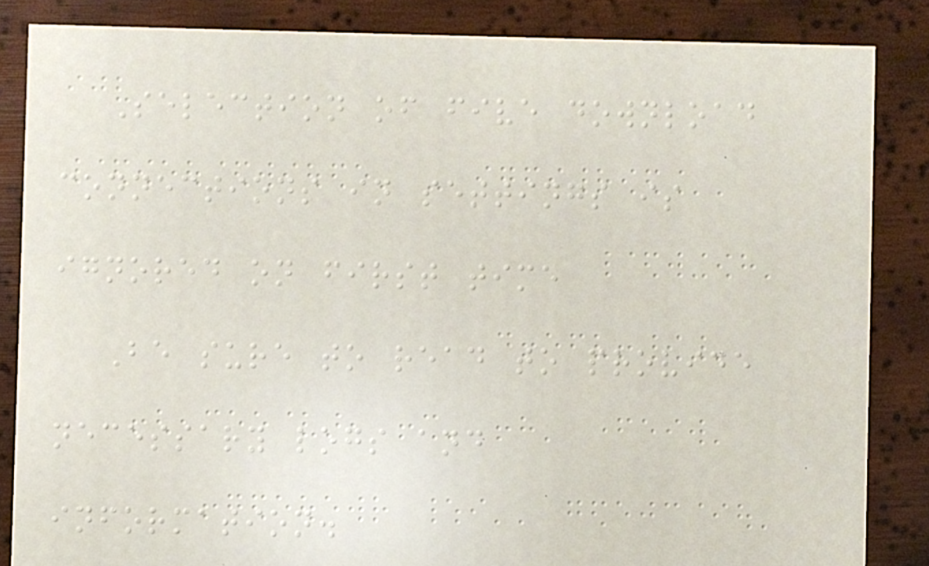Selection of five download
connections in settings is
ignored on first time
Be sure to read to provide
necessary logs and
information.
